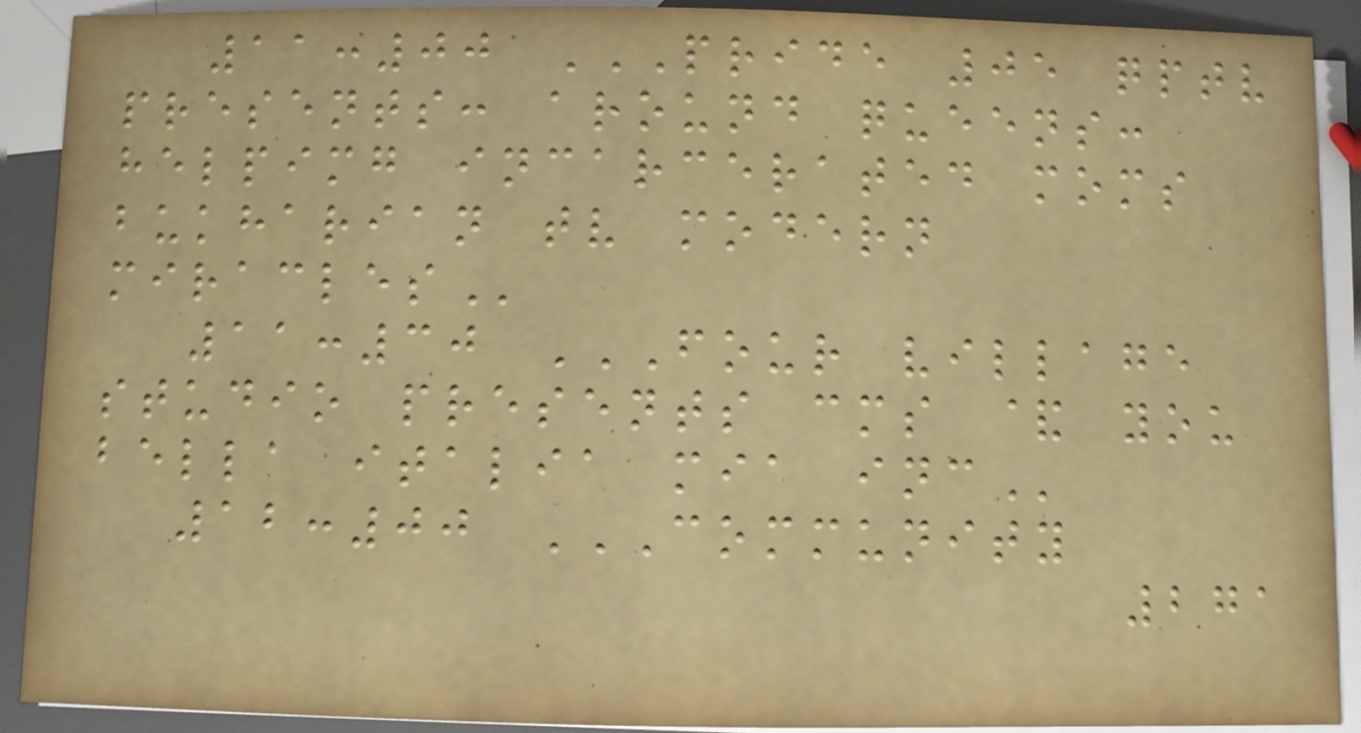11:00 PRIDE 05 QPTV
PRESENTS: AROUND QUEENS:
HELPIMG INCARCERATED MOMS
BUKHARIAN TV MODERN
MIRACLES
11:30 FOUR VILLAGE
STUDIO PRESENTS CMS & YOU
BELLA ITALIA MIA INC
12:00 COMMUNITY
271
